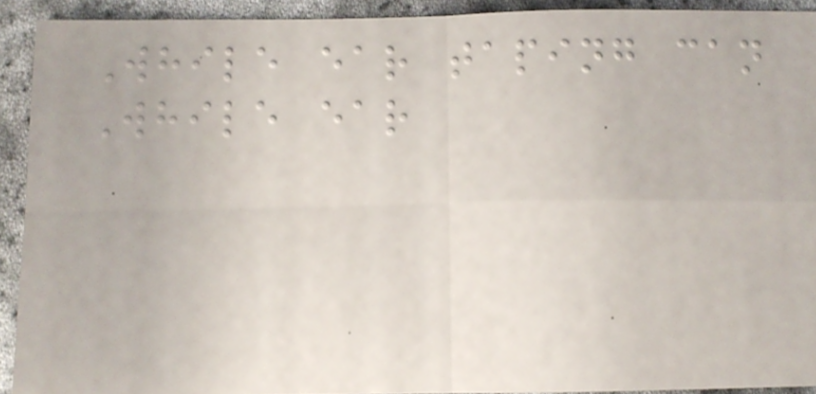While ear taping can
While ear
